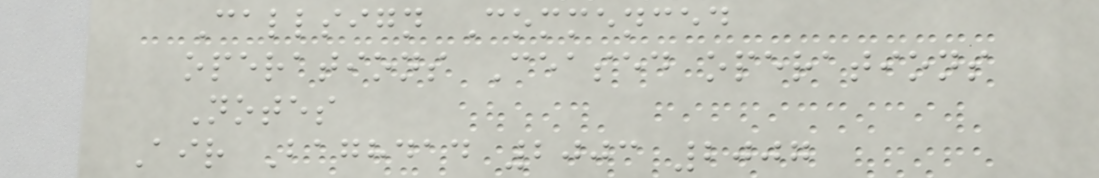Callsign Commenced
operations Ceased operations
Notes
Air Baghdad 2003 2007
